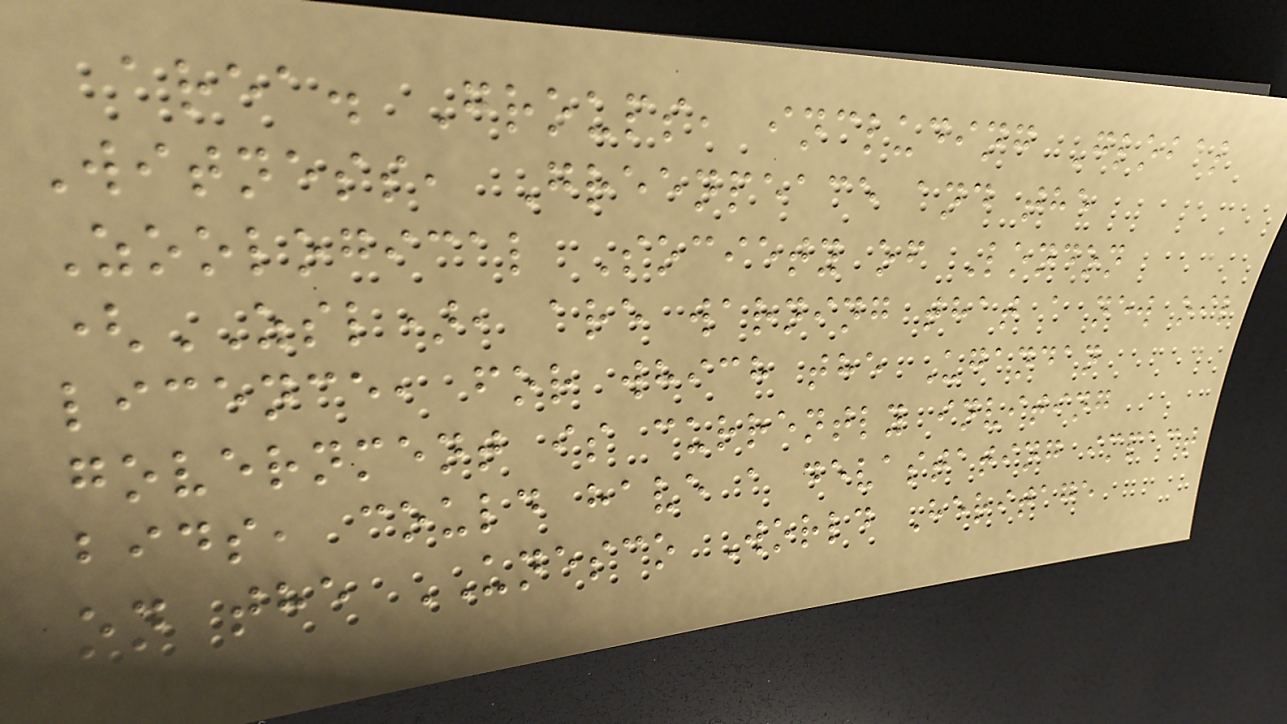area. Groups, including Global
Witness, Greenpeace and the
Zoological Society of London
(ZSL), are warning that a new oil
licence, for which the Ugandan
government is currently inviting
bids, could have a devastating impact
on the UNESCO World Heritage
